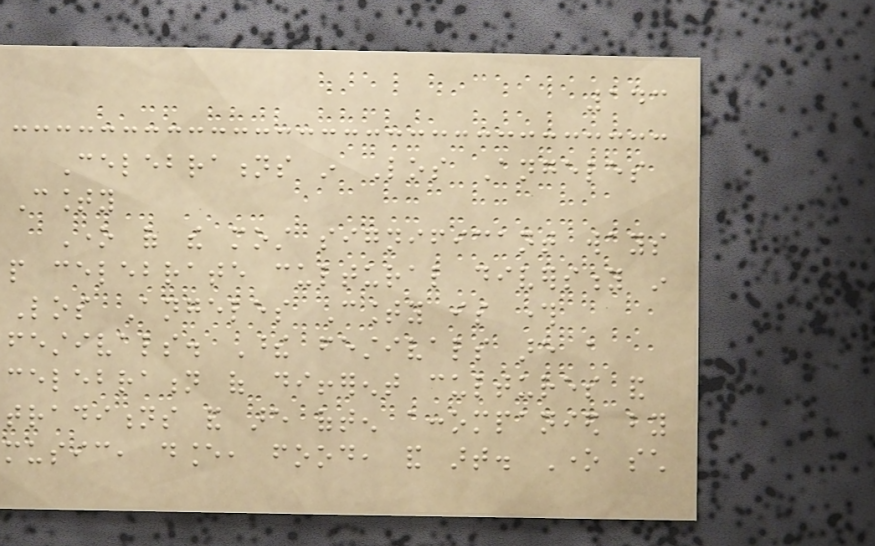143
Celebrations in Los Angeles
County
One of the most significant ways
people celebrate cultural diversity in
Los Angeles County is through
festivals. These festivals are a
celebration of different cultures and
traditions and are often accompanied by
music, dance, food, and art. One such
